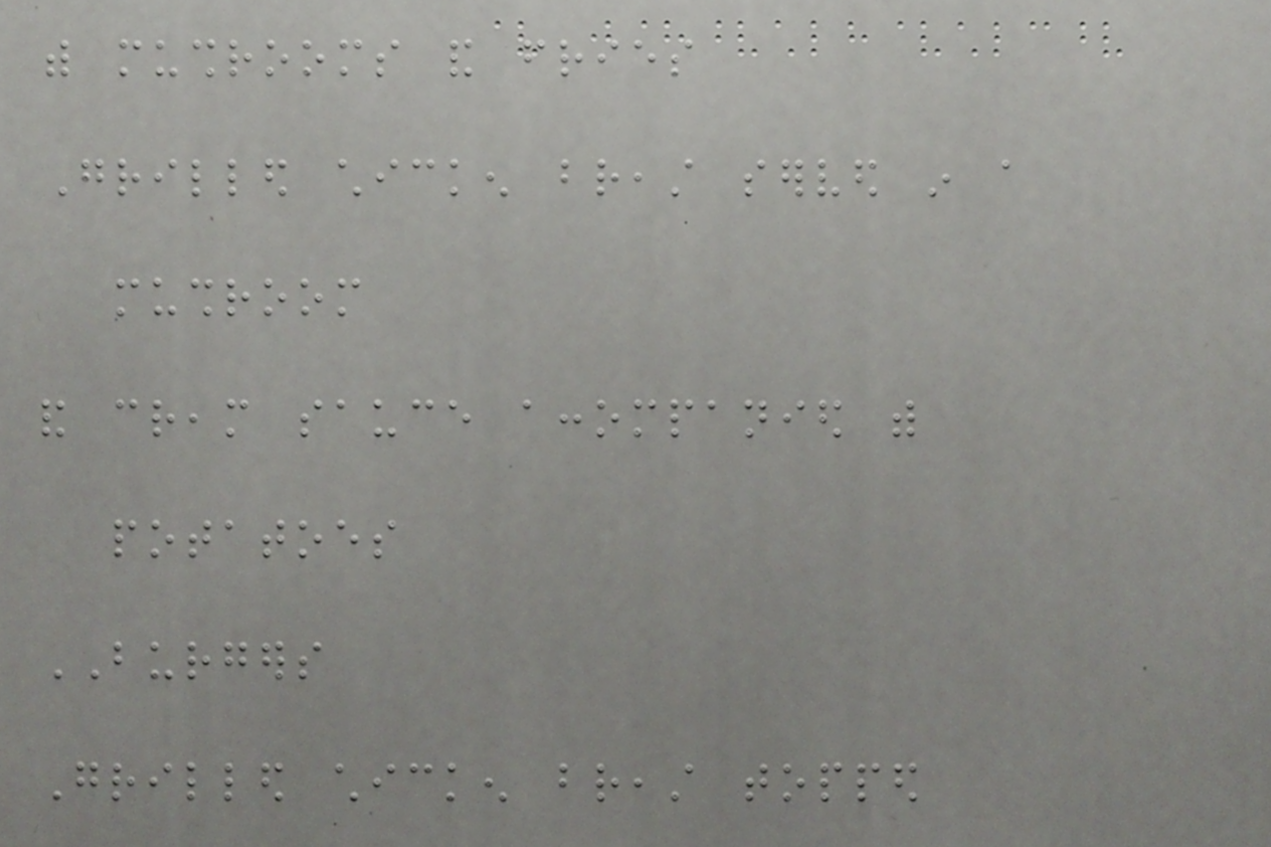with mushrooms and fries
Grilled chicken breast served in a
mushroom
and cream sauce accompanied with
potatoes
BURGERS
Grilled chicken breast topped
